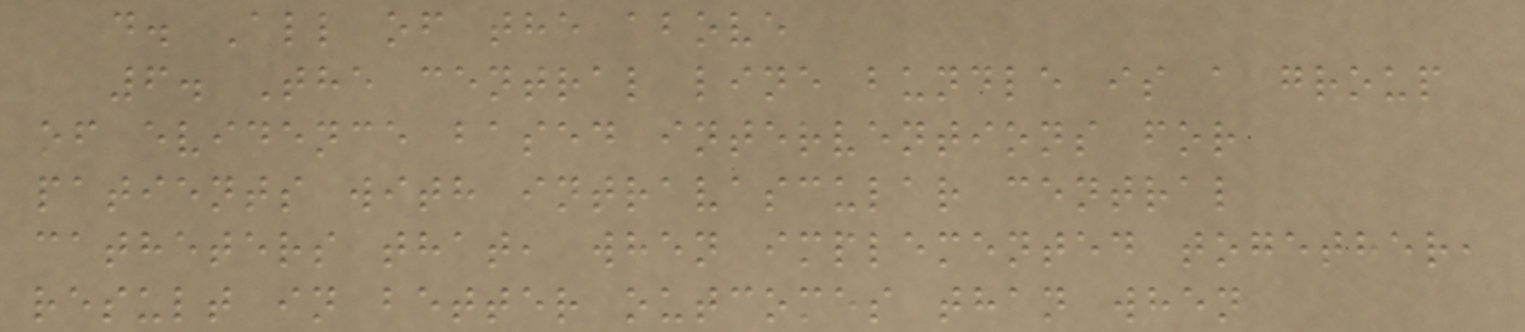d. All of the above
6. The central line bundle is a group
of evidence based interventions for
patients with intravascular central
catheters that, when implemented together,
result in better outcomes than when
